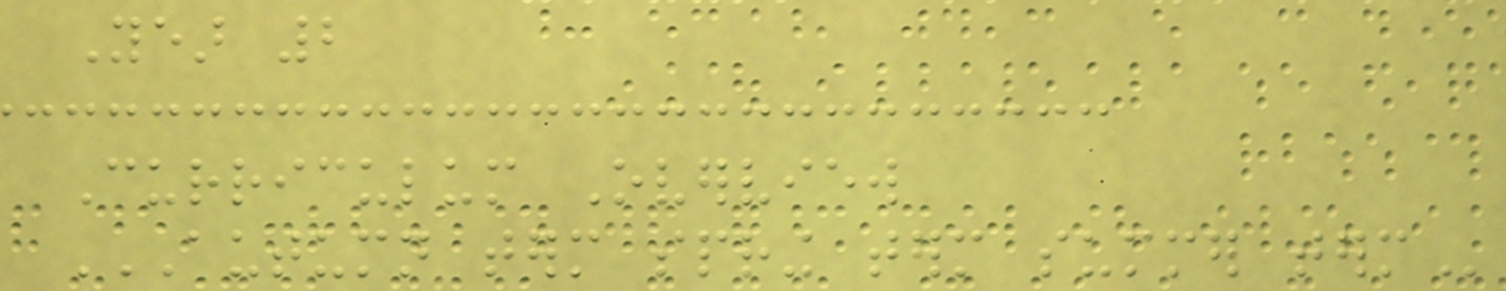Year 2
Curriculum Overview
AUTUMN TERM SPRING TERM SUMMER TERM
